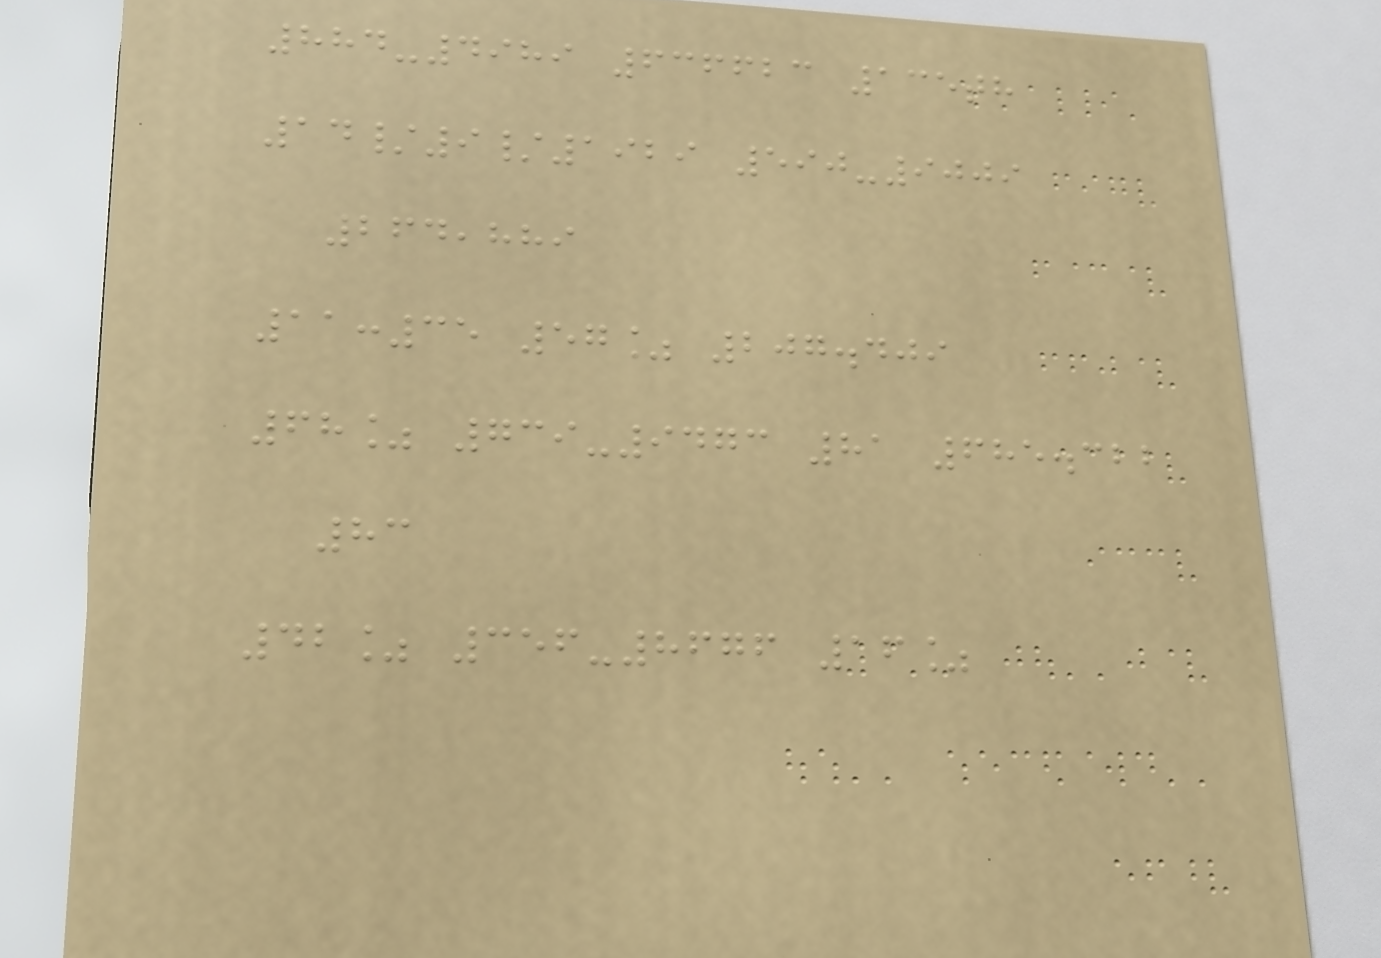884-4989 636623 135th
14/9/1929 590-9009
264,889
11:35 57% 207.409
68% 739-9473 81 685.322
83
42% 356-8676 16%
